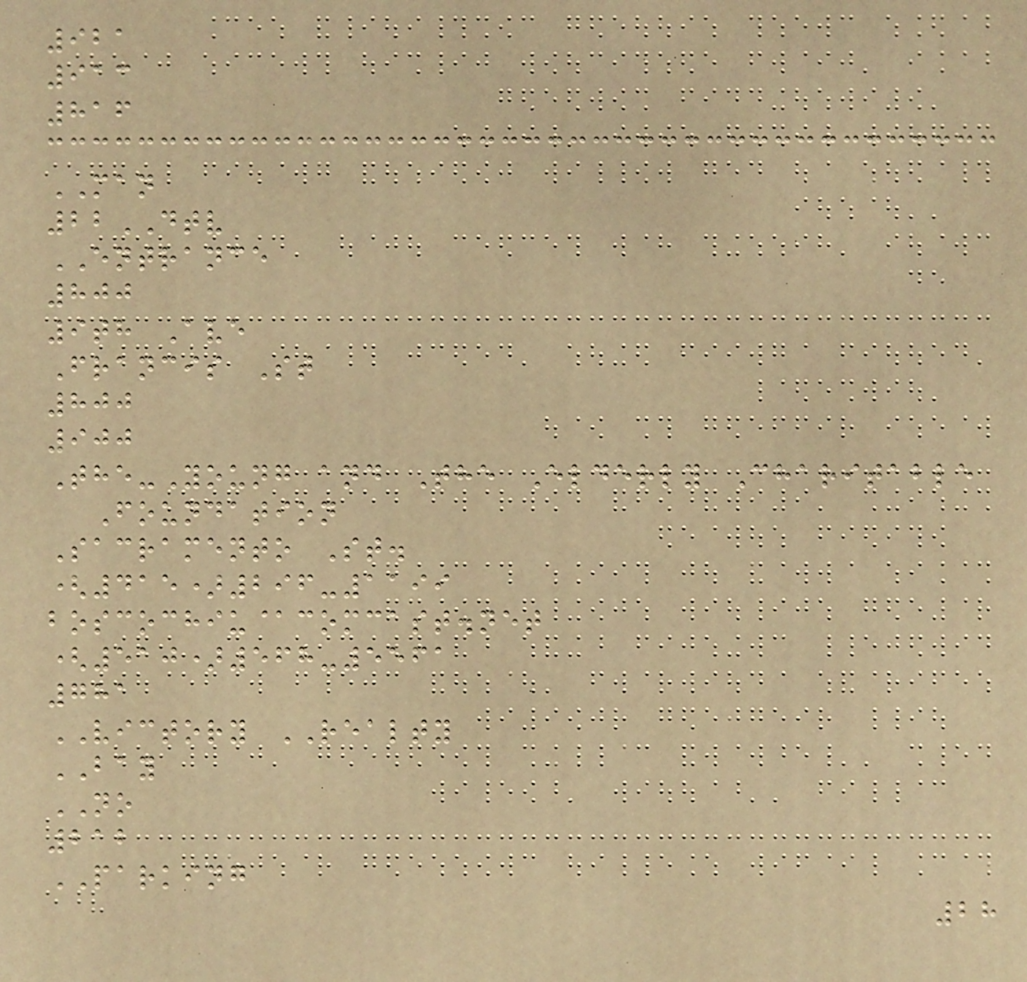921
913
816
MAN
22DTV
ENTRANCE
800
9th Ave
Francis St
800
900
The-Young and The Elderly Charitable
Foundation
Sacramento St.
(415)296-1199
boscochiu@comcast.net
(510)568-5561
781
VICTORY REALTY
BAY
NO
212
PARKING
28
